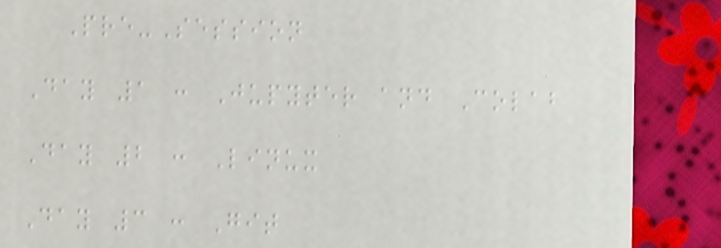Pre-Session
Day 1 : Jupyter and Colab
Day 2 : Linux
Day 3 : Git
